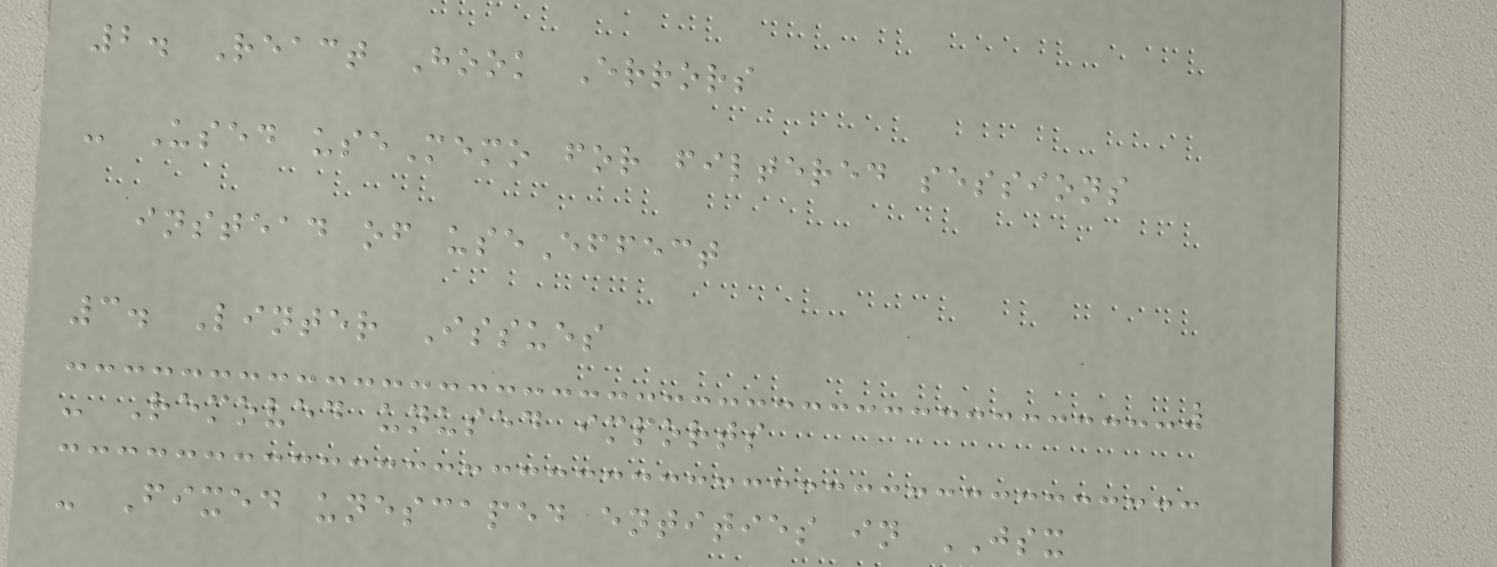2. React Hook Errors
- Used useMemo for filtered sessions
instead of useEffect
3. Linter Issues
- Removed unused imports
- Fixed unescaped entities in JSX
